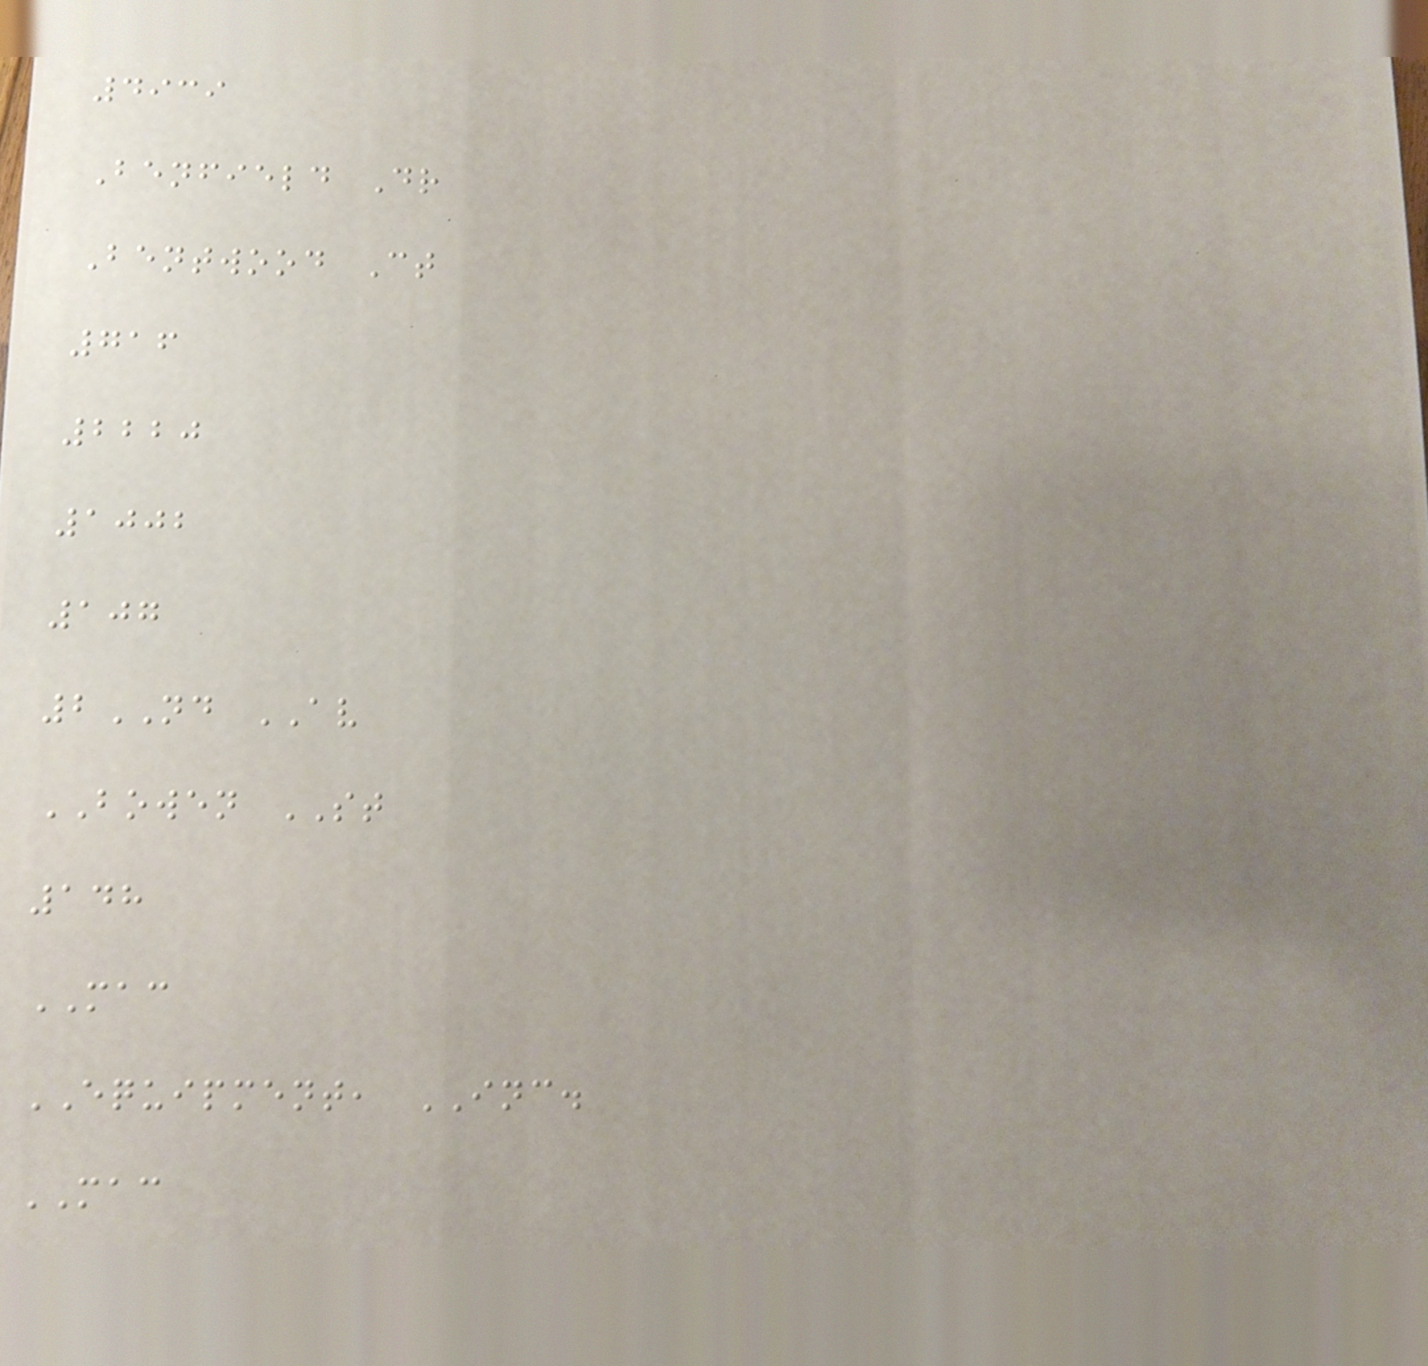4939
Benfield Dr
Bentwood Ct
716
2220
1002
107
2ND AV
BOWEN ST
148
MAC
EQUIPMENT, INC.
MAC
